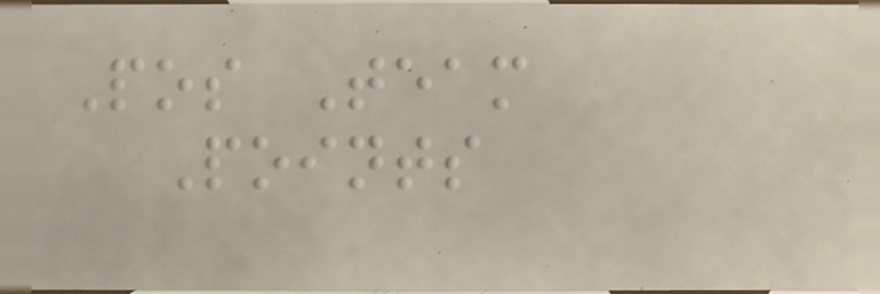Pos Team
Points
